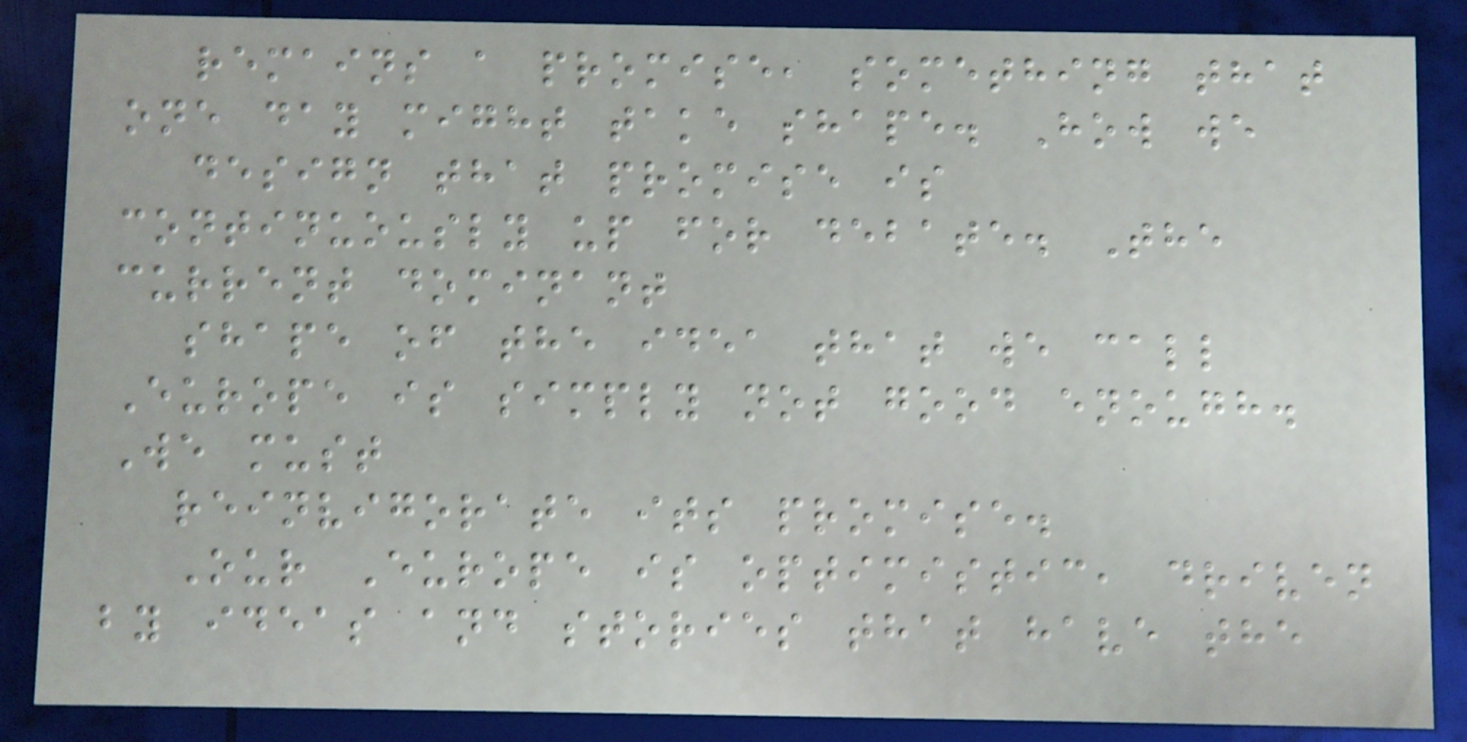remains a promise, something that
one day might take shape. How we
design that promise is
continuously up for debate. The
current dominant
shape of the idea that we call
Europe is simply not good enough.
We must
reinvigorate its promise.
Our Europe is optimistic, driven
by ideas and stories that have the
